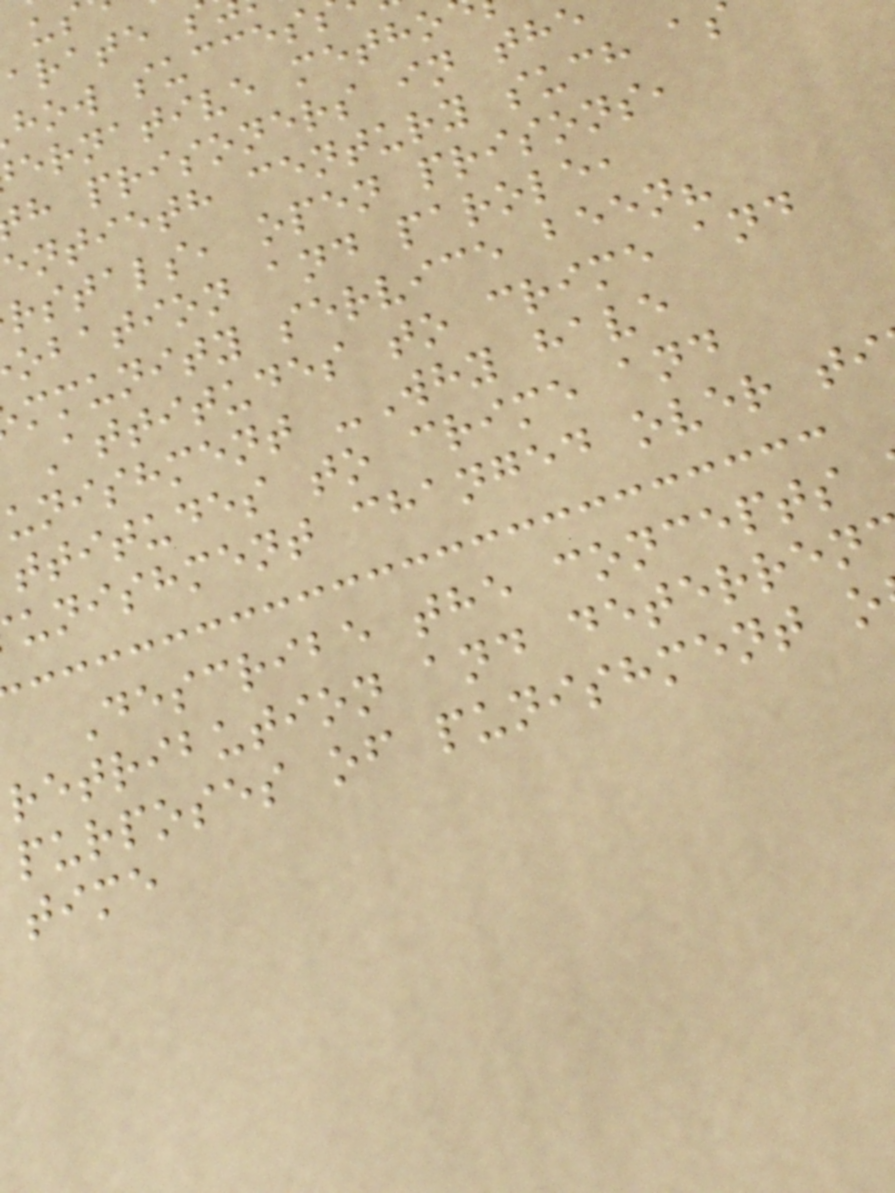arate
how succes
ernative metho
h prisoners in the
entieth century such a
rstals, open prisons,
obation and parole,
mmunity service been?
Attitudes to crime and
unishment -Why have
ttitudes to crime and
unishment changed over ti
Describe the concepts
retribution and deterren
purposes of punishment o
time
